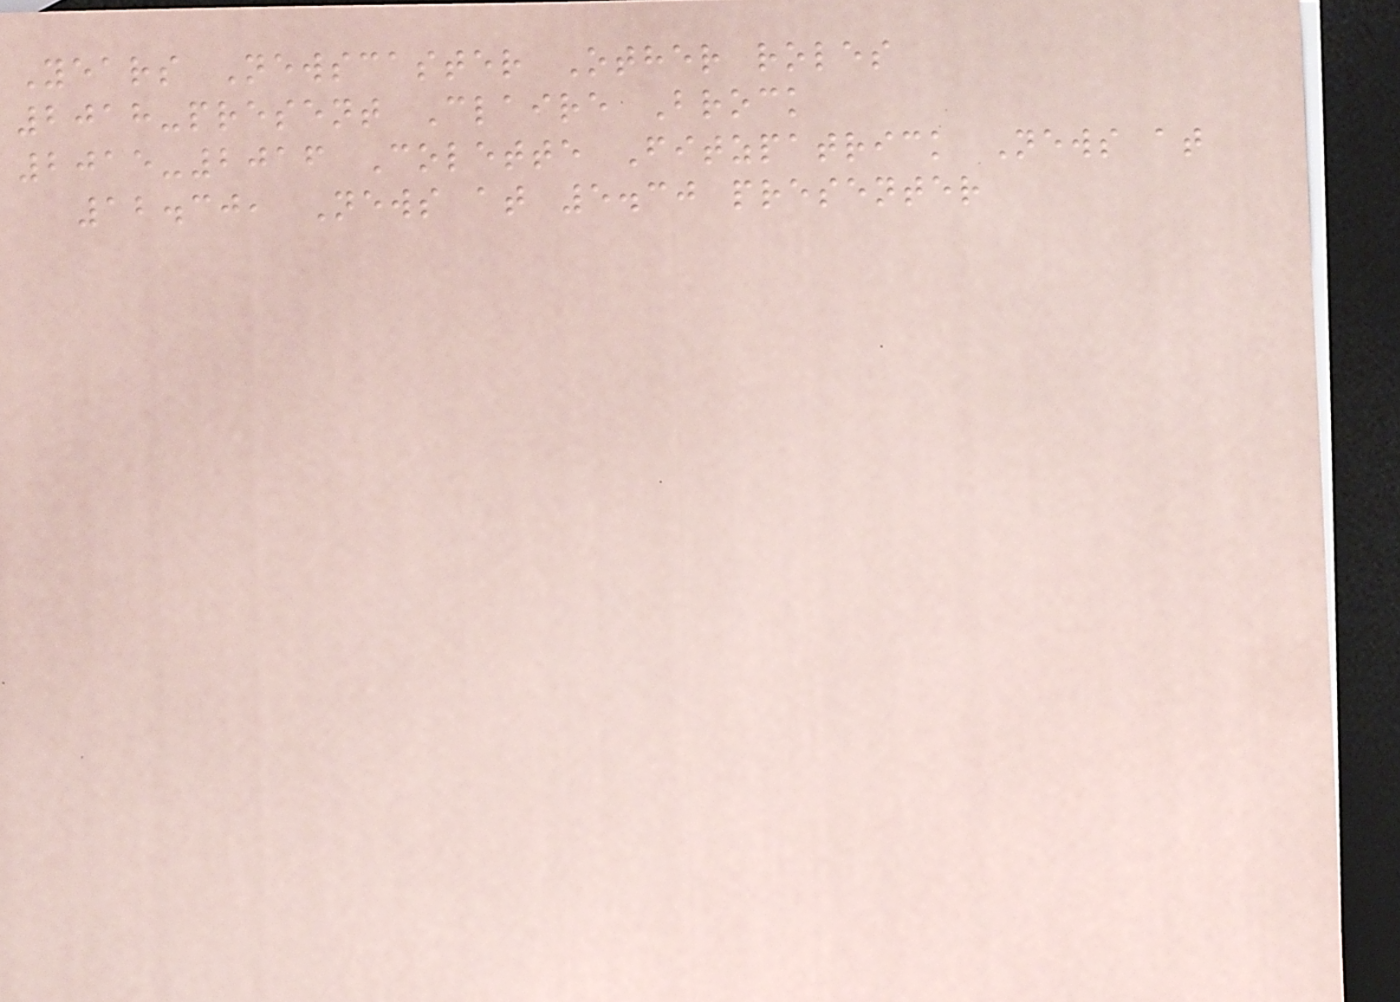Years Newscaster Other roles
2018-present Claire Brock
2015-2016 Colette Fitzpatrick News at
12.30, News at 5.30 presenter
